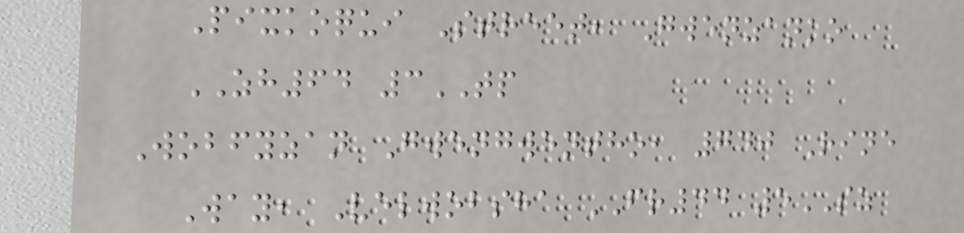Pixkoqui Street, Gwenzanko
ZH64 3TP
Wobfyzan Gwengwentho, 740 Rine
Way, Velwobsha FR44 5SZ
